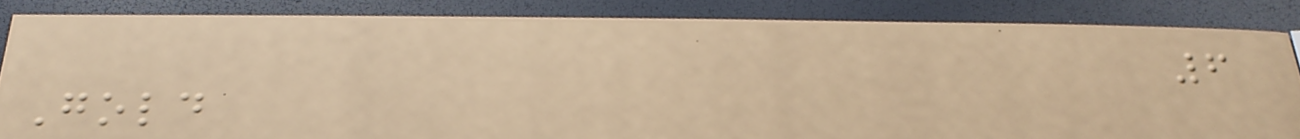6
Gold
